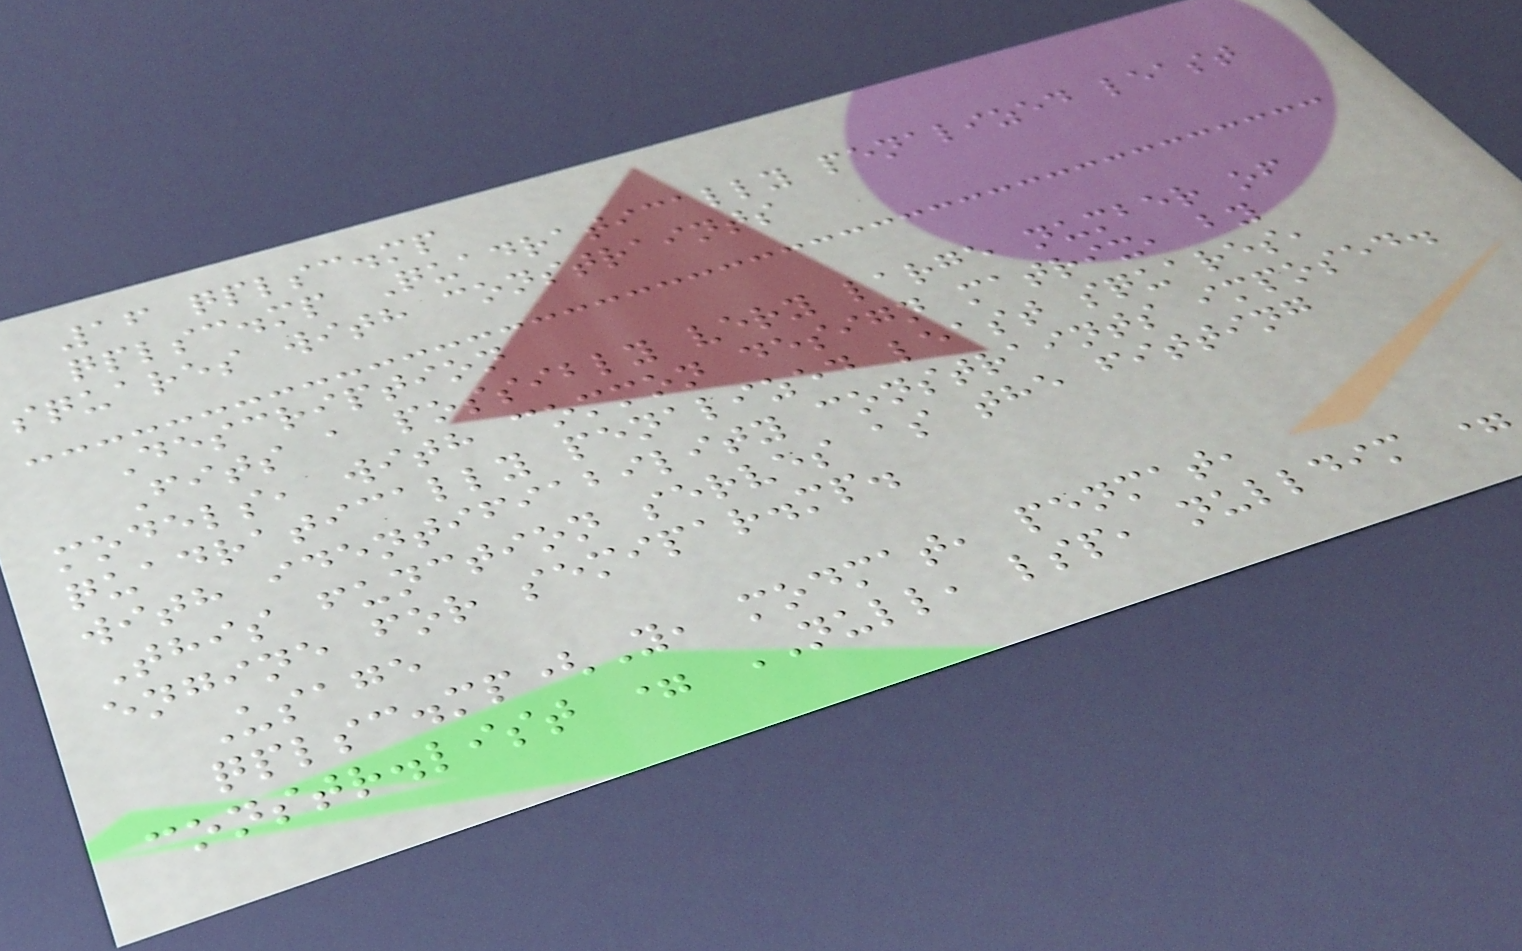16 qplsc.mp
qplsc.mp Quadratically penalized least
squares with constraints
Description
Fits a possibly very large number of
models, with common design matrix, by
quadratically penalized least squares,
with identifiability constraints imposed.
This function serves as the fitting
engine for semipar.mp.
Usage
qplsc.mp(Y, modmat, penmat,
constr.list = NULL, lsp, nulldim =
